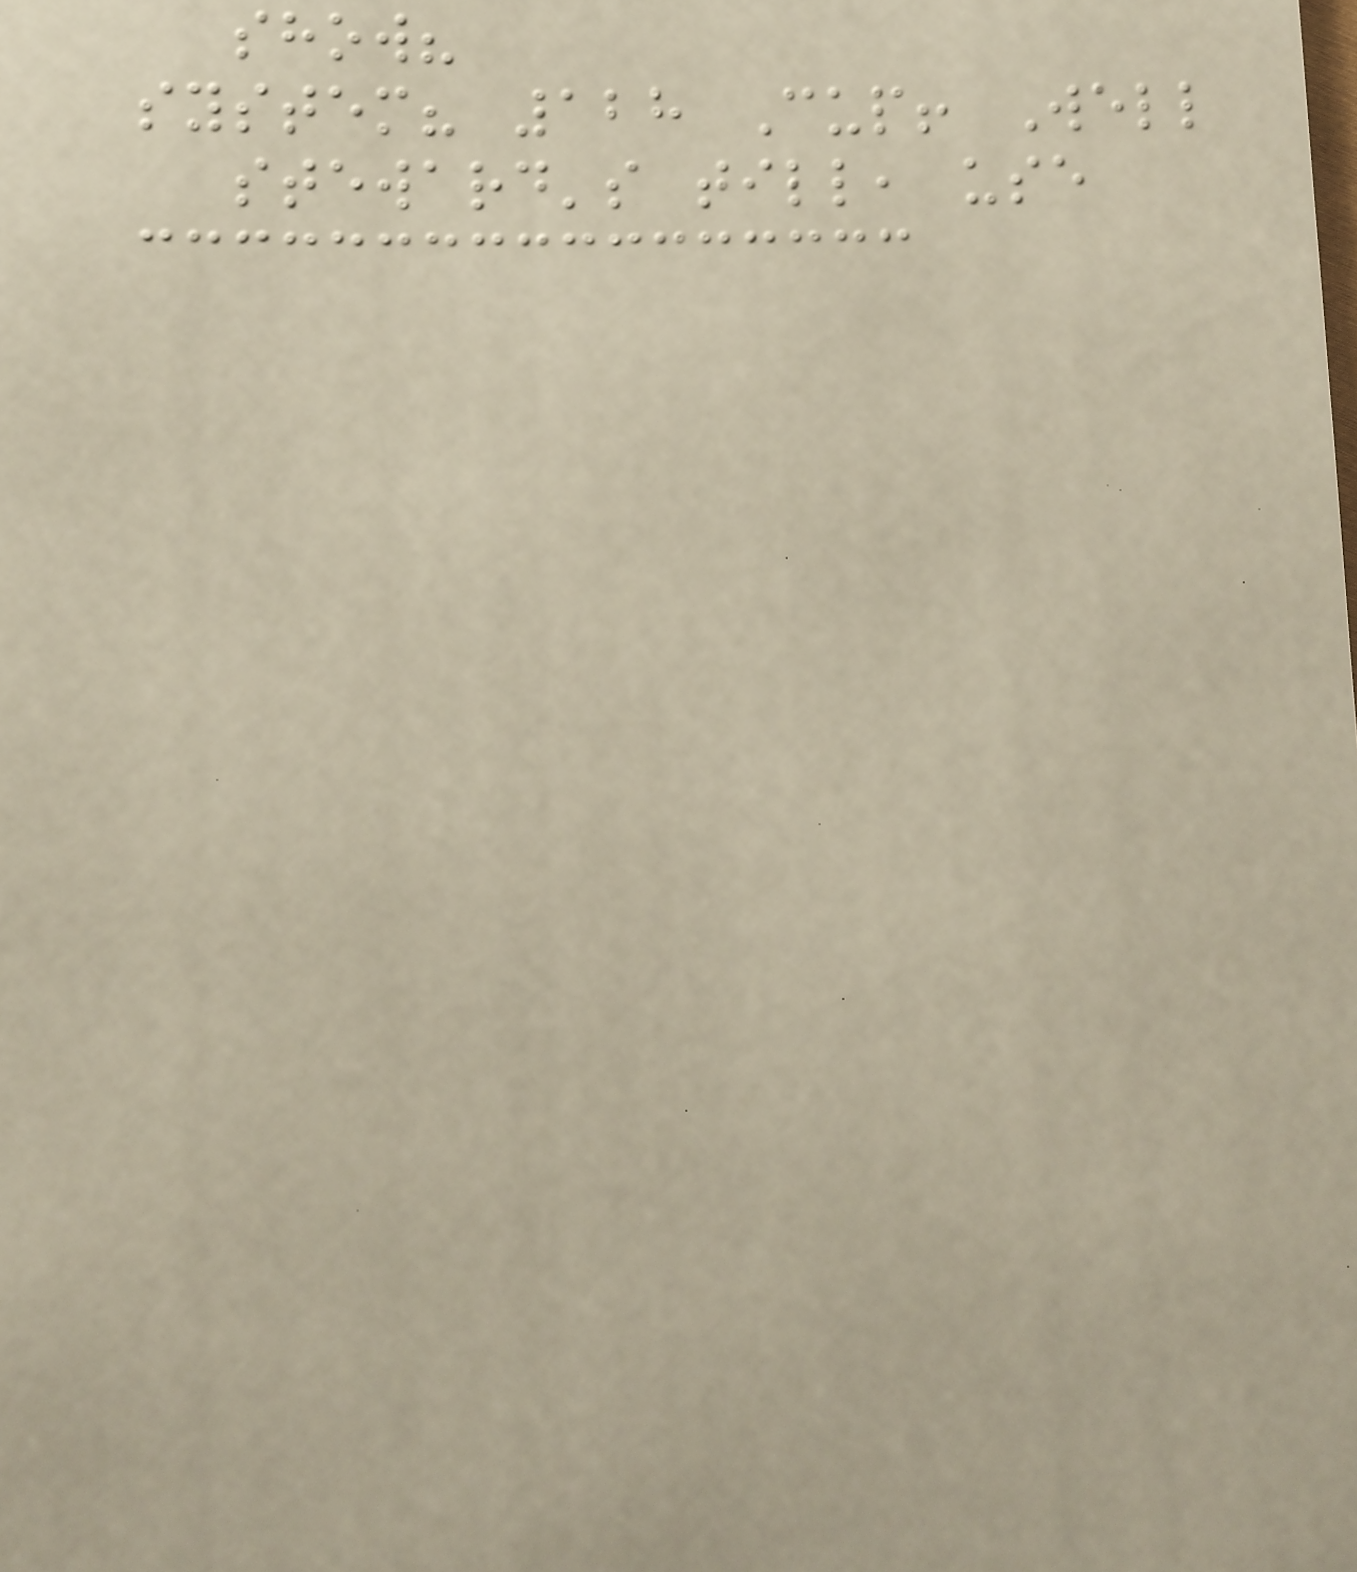show?
system? 128 Cup! Well
steward's till, use
